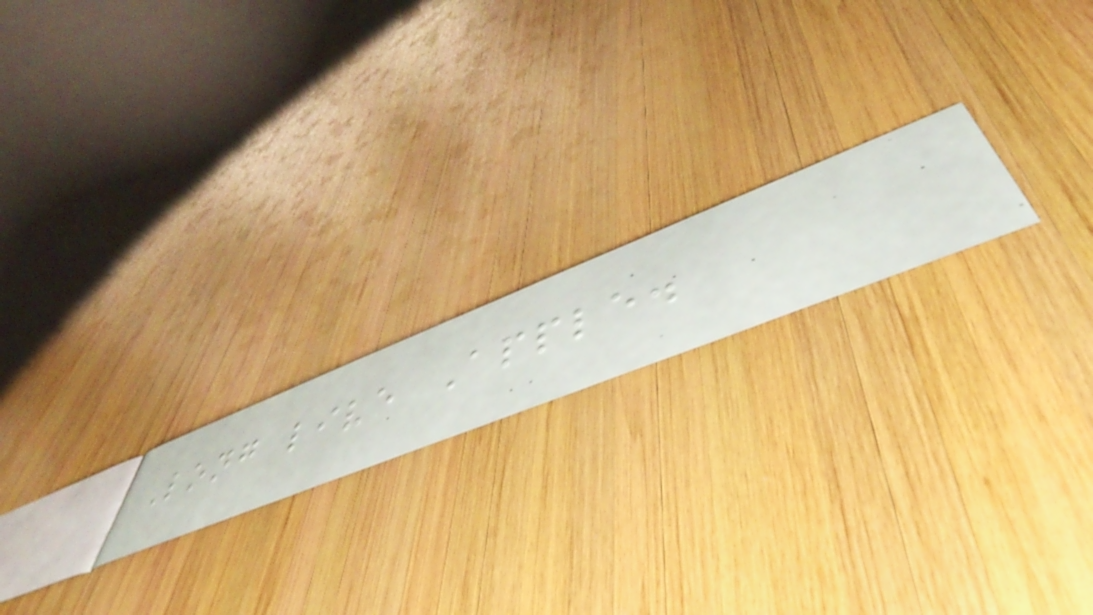Long live Apple.
